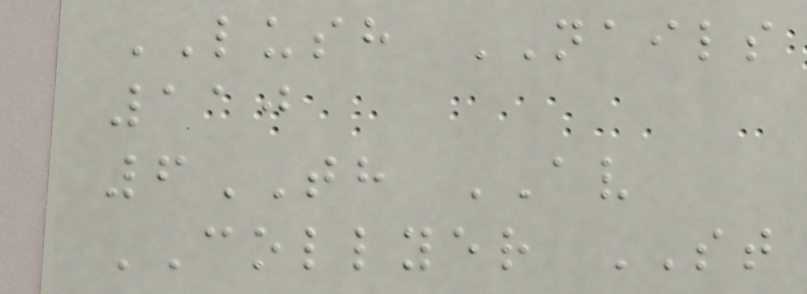LUSH NAILS
110
6TH AV
COLLYER ST
